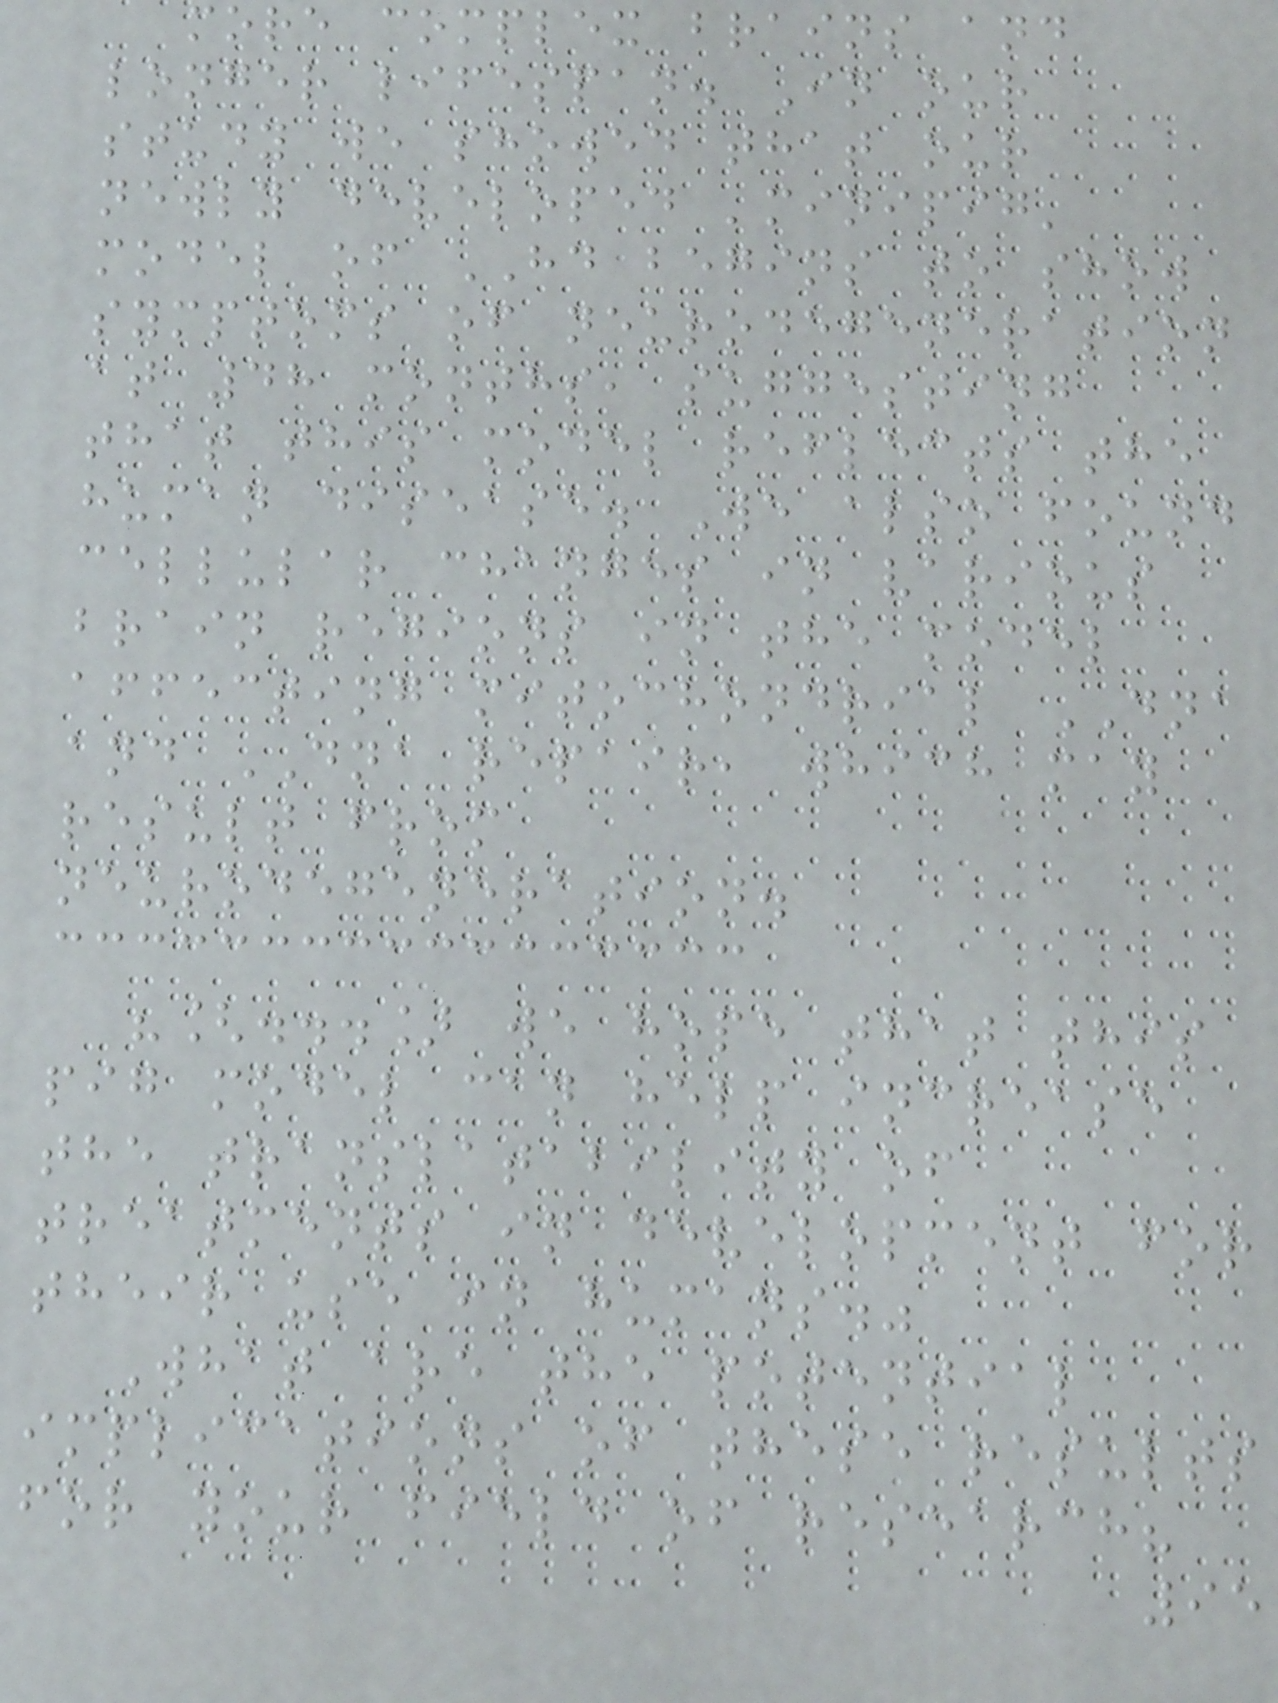more complex brains and
longer lifespan. In our
study we showed that our
newly developed 'minipig'
model of HD begins to show
symptoms of neurodegeneration
at 48 months, suggesting
that this model reflects the
human disease. We also found
cellular changes in various
brain regions in the model
affecting mitochondrial DNA
and DNA repair, which may
result from
neurodegeneration.
"[...] we hope that this
pig model can help increase
the translatability of
treatments in development for
their use in humans."
What are the potential
implications of these results
for your field of research?
95
